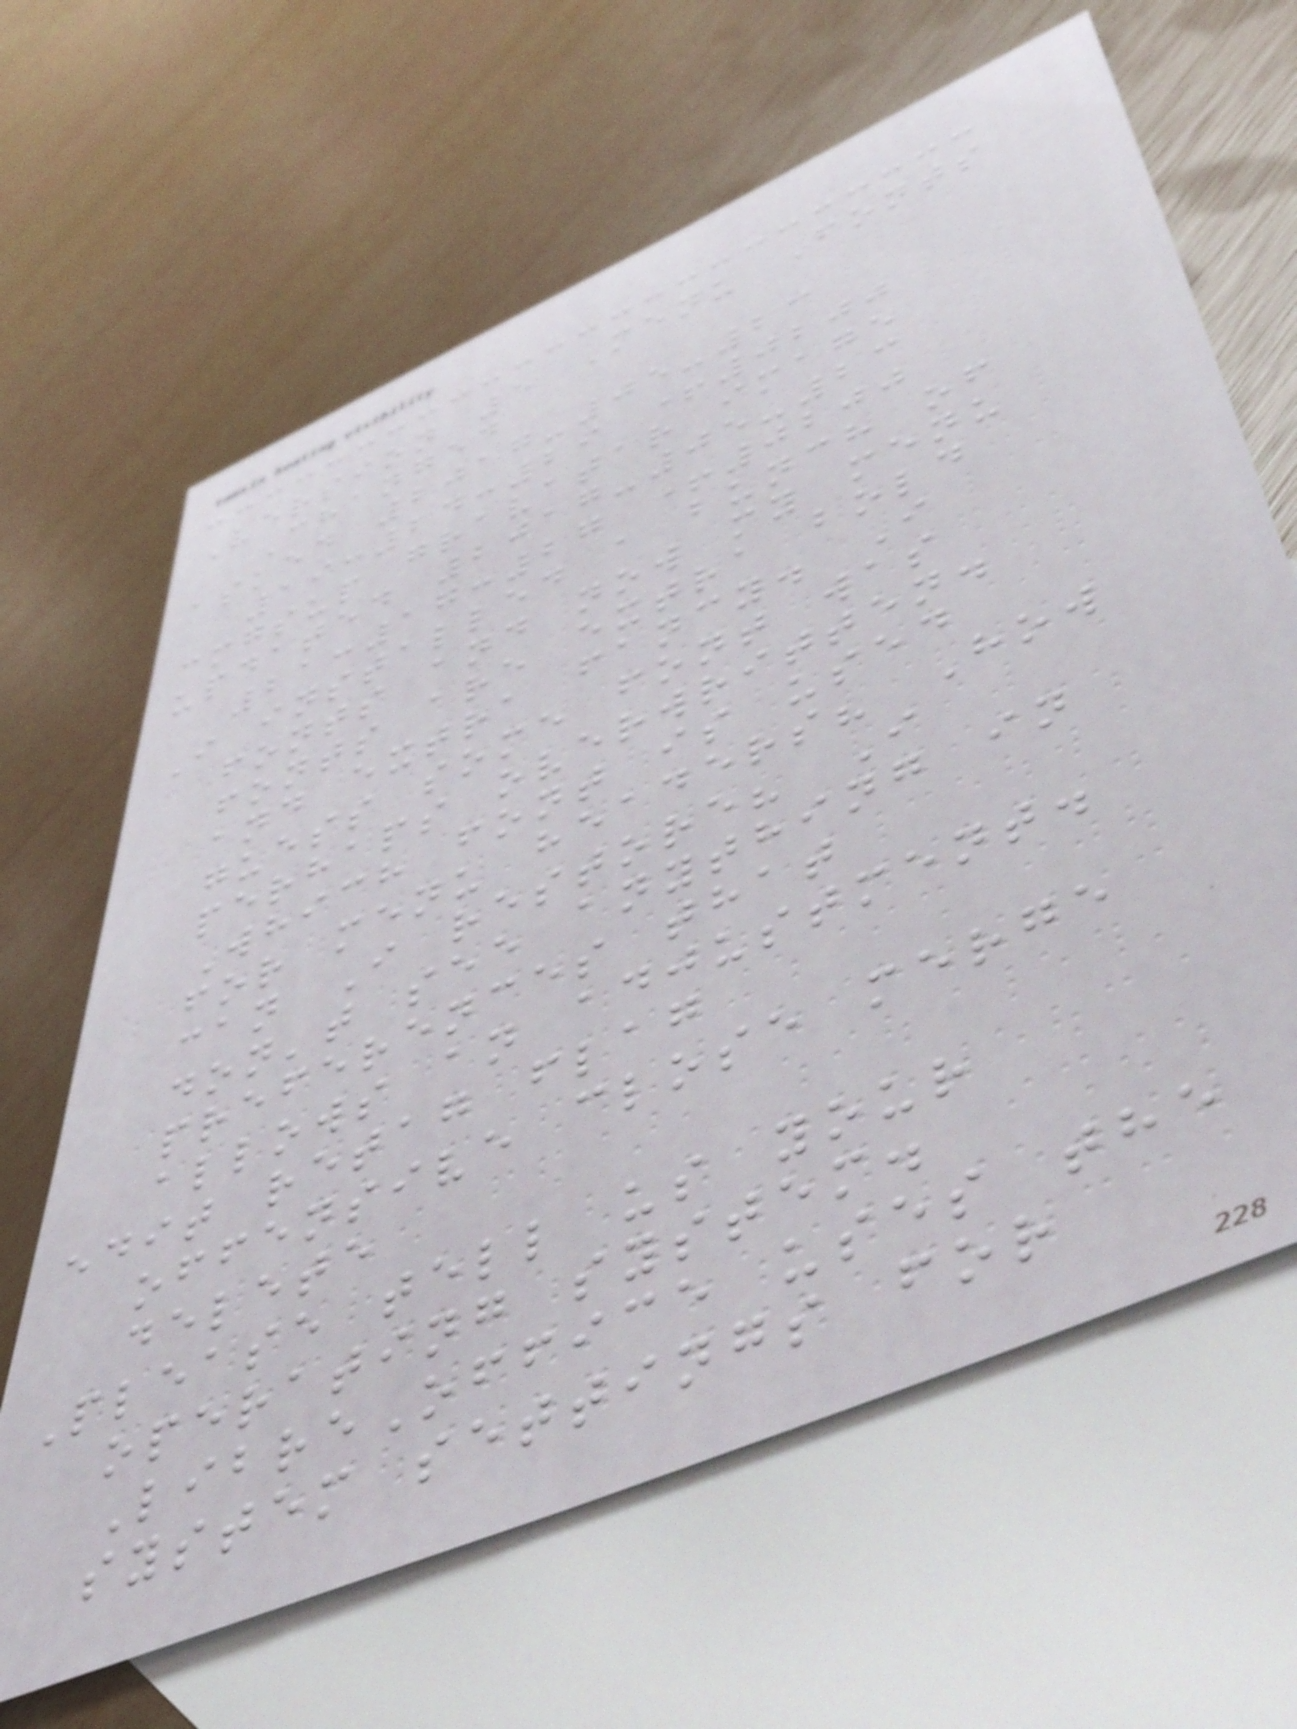Version 5 Menu Fonts
Changed
asked 2017-05-23
19:24:29 +0200
cmgsup gravatar image
updated 2017-05-23
21:17:27 +0200
I installed a bunch of
fonts and now my menu
fonts are extra bold
and extra fancy. I
guess some font was
perhaps overwritten.
Which font is used
for menu headers? How
can I restore? I
don't see anything in
preferences that
allows an adjustment.
edit retag flag
offensive close merge
delete
Please tell us your
operating system.
LibreOffice uses the
system settings for
